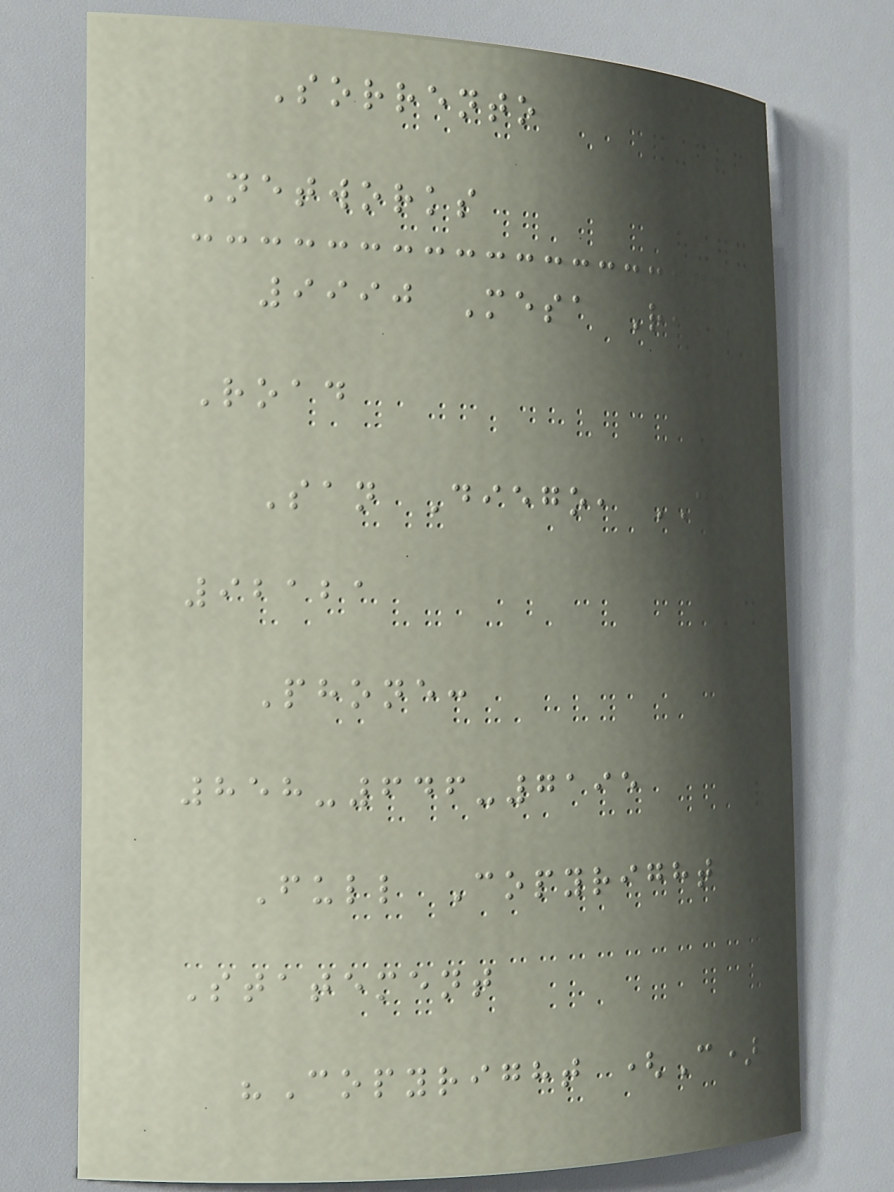Sorrento
Networks
9990 Mesa Rim
Road
San Diego, CA
92121
Phone:
858-646-7195
Full Copyright
Statement
"Copyright (C)
